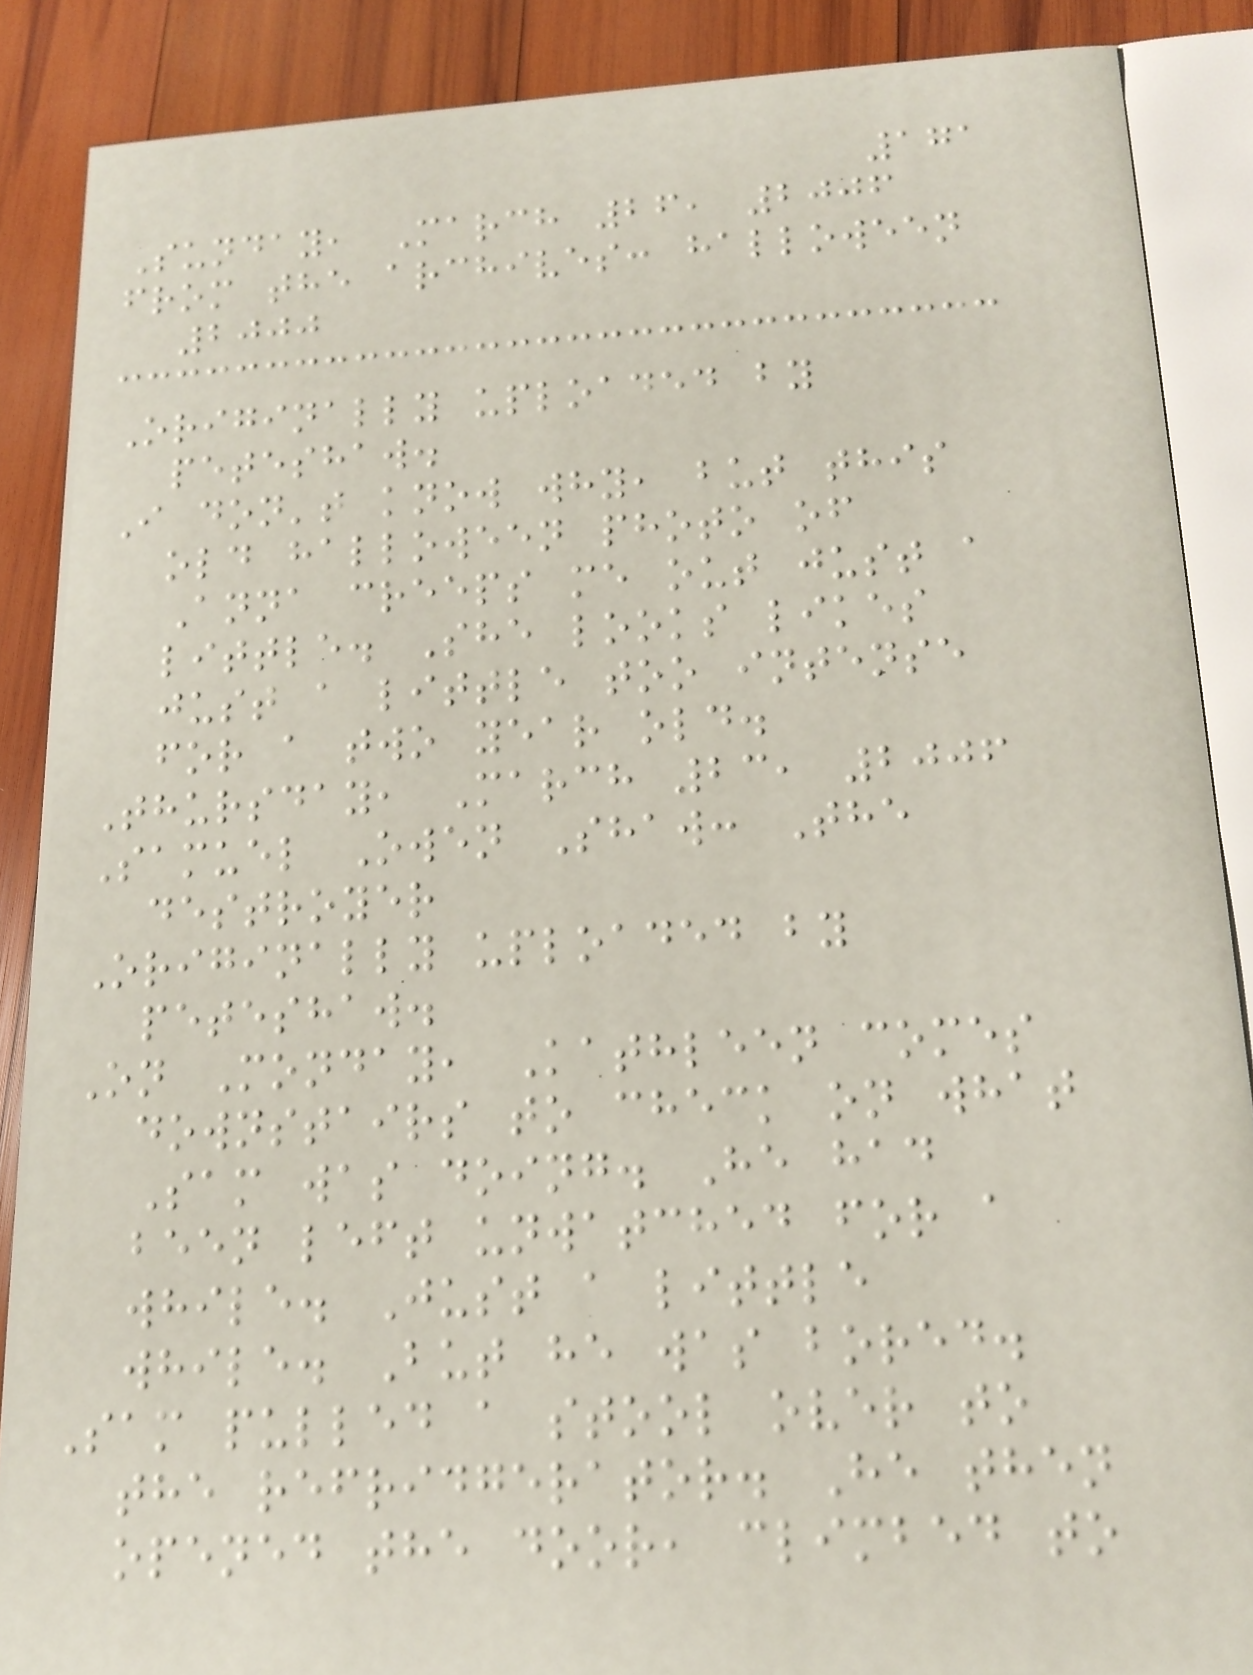171
Sunday, March 26, 2006
from the archives: halloween
2000
Originally uploaded by
peteshaw.
I don't know why, but this
old halloween photo of
Anna creeps me out just a
little. She looks likes
just a little too intense
for a two year old.
Thursday, March 23, 2006
Samuel Owen Shaw: The
destroyer
Originally uploaded by
peteshaw.
On Monday, Kathleen comes
downstairs to check on what
Sam was doing. He had
been left unwatched for a
while. Just a little
while. But he was bored.
Sam pulled a stool over to
the refridgerator. He then
opened the door, climbed to
